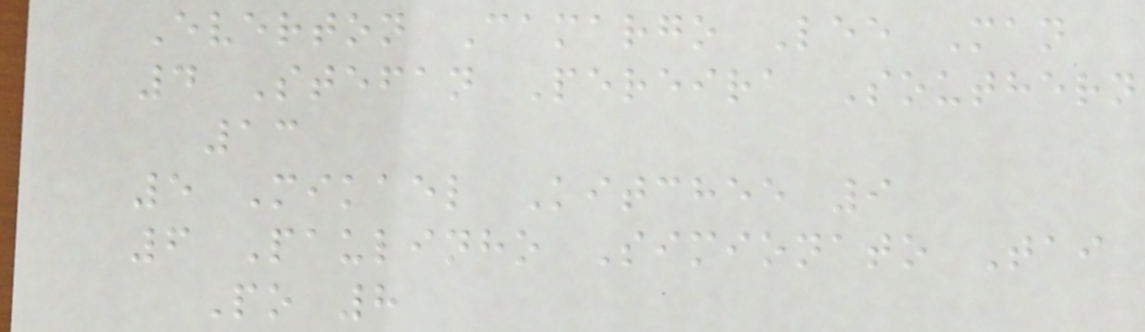Everton Camargo Lee Man
4 Stefan Pereira Southern
13
5 Mikael Kitchee 9
6 Paulinho Simionato Tai
Po 8
